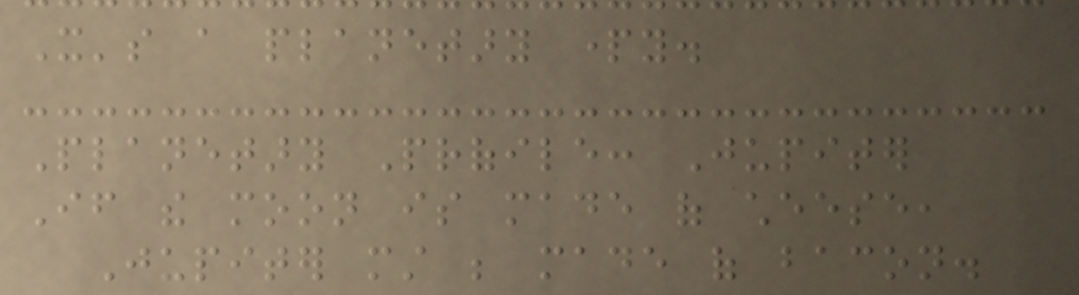It's a planetary party.
Planetary Profile: Jupiter
If the moon is made of cheese,
Jupiter must be made of bacon.
